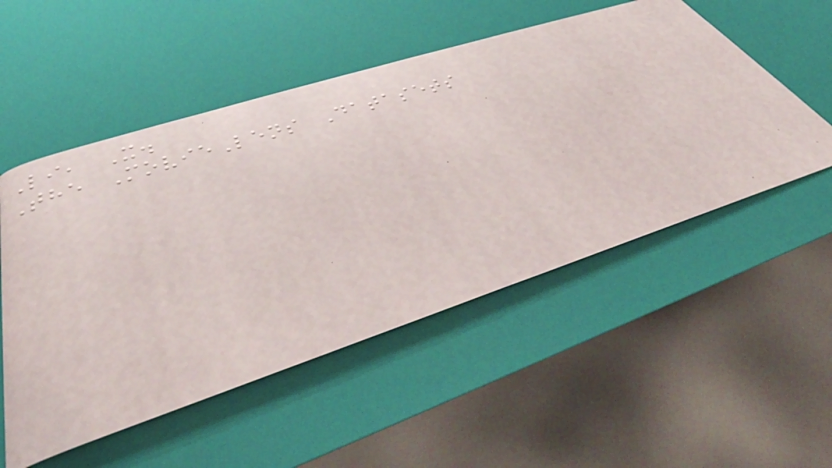Li, X.
The MovieLens Datasets
